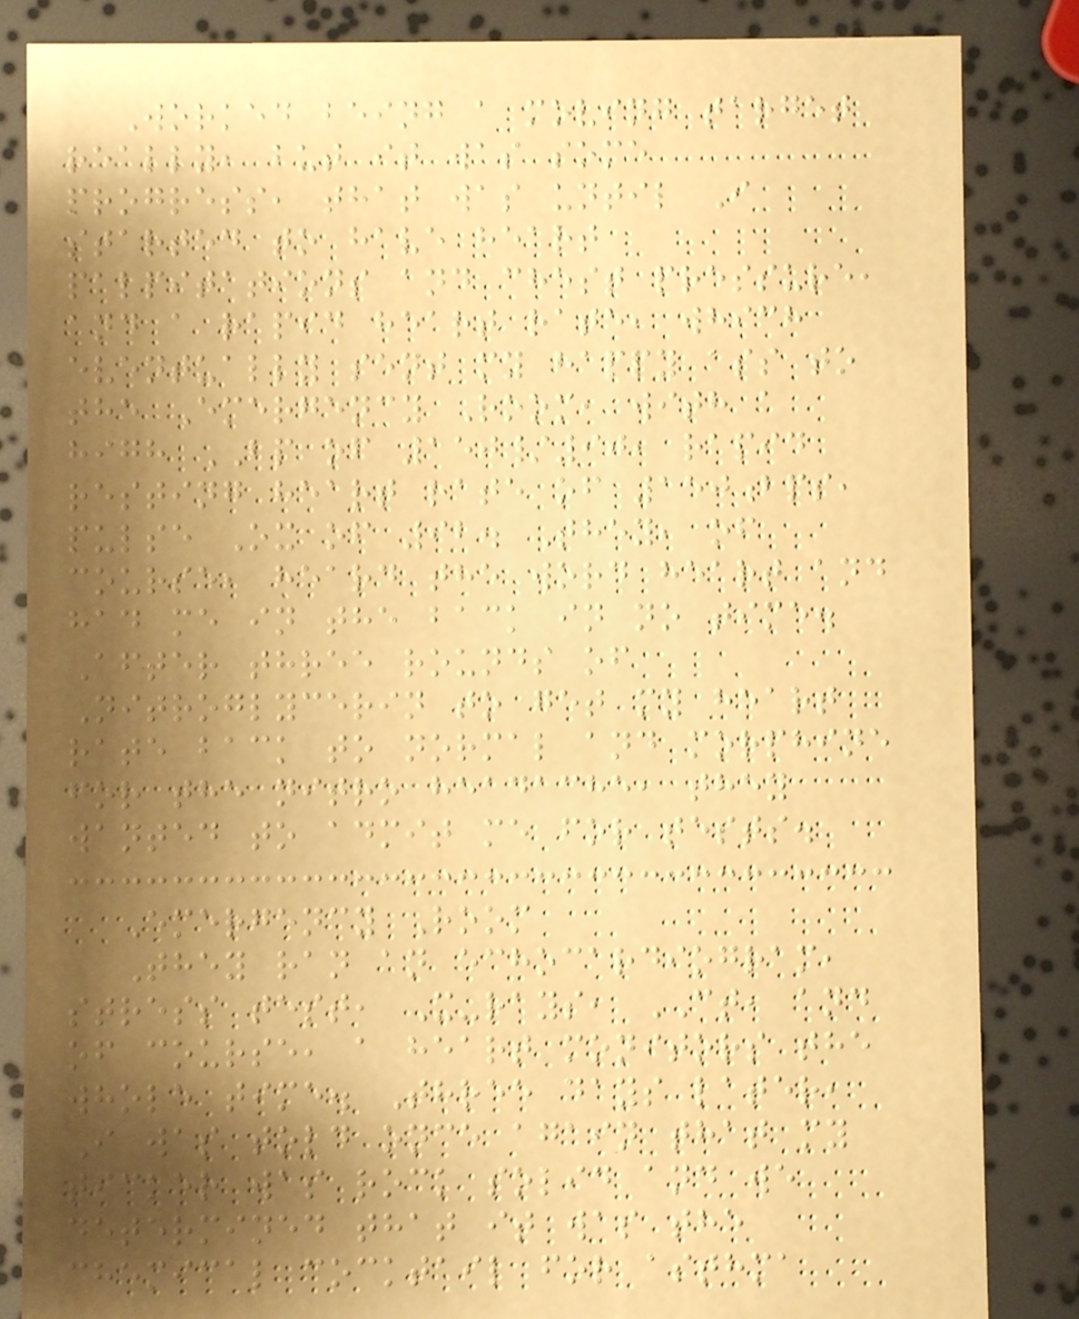Worked being a moving target
really, but it was some
progress, that was until I
started to have heart
palpitations and chest pressure,
and a rapid heart rate, which
eventually sent my happy ass to
the Emergency Room, with a
high BP of 150/90, rapid
resting heart rate of 150bps,
pulse Ox of 92. They, of
course, heard the word heart and
had me in the back in no time.
After three rounds of
Nitroglycerin to get my heart
rate back to normal and morphine
for the nitro headache, they
wanted to admit me for tests.
Emergency Room
They ran an echocardiogram,
stress test, X-rays, CT, and
of course, a heart monitors the
whole time. Three days later,
I was told once again that my
ticker was rock solid and we
determined that it was the
chemical cocktail for asthma
